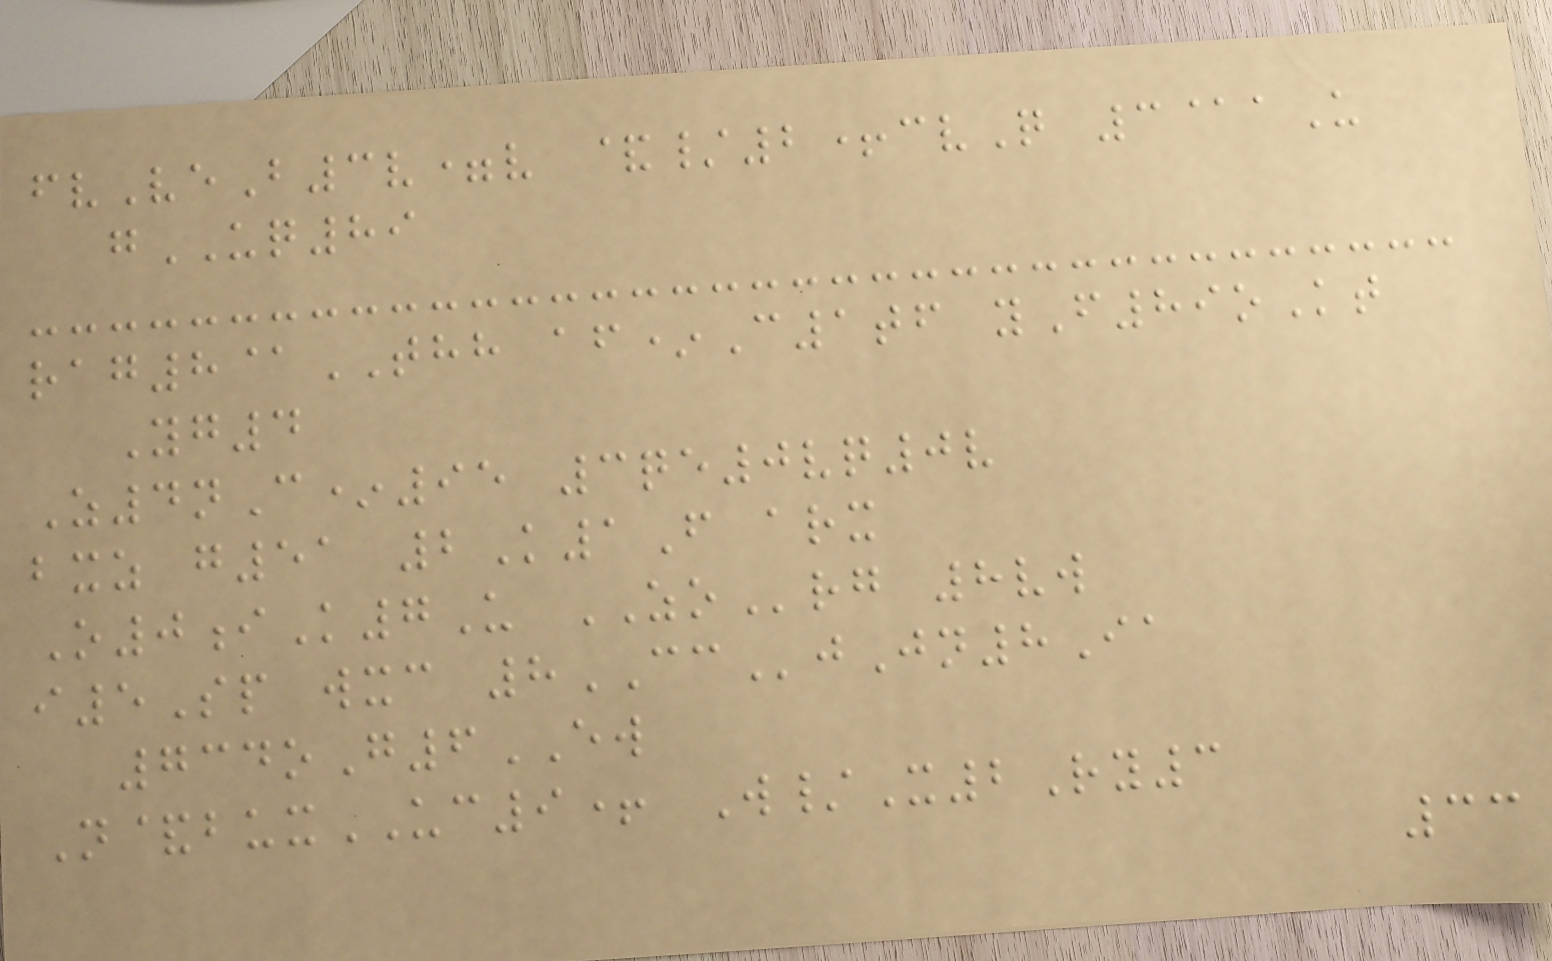fvVeB3v=v &/2+cvQ 3@aU
gUQ89
rag8@THH af*C1tf yF89oKt
Yg4
Z4nC*95 3qe0vq0v
bxz g51 2K1F arx
O0iK7U ZOrg 8vw
i5Sp wxc 8CCjJn8Ia
734oG6EW
N&buxUC9+ W/X2Ry3
33
